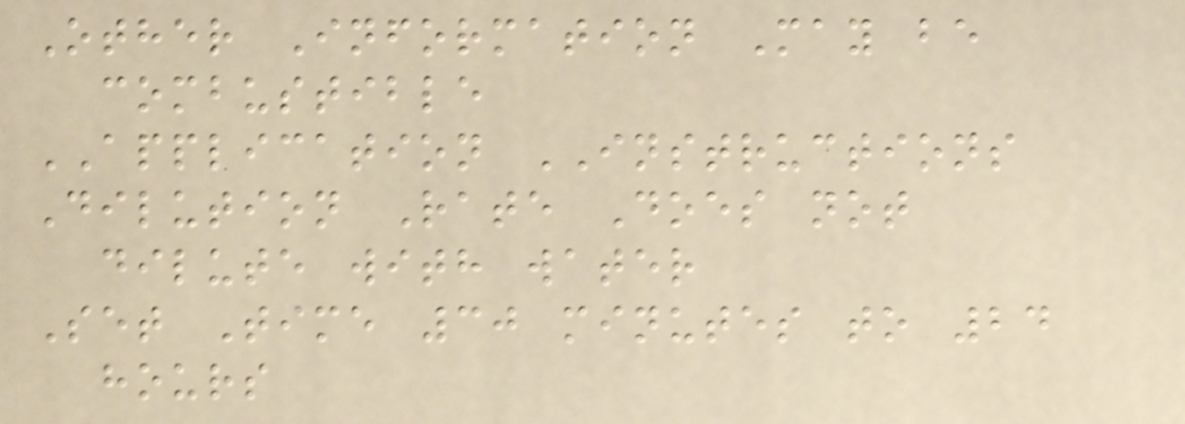Other Information May be
combustible
APPLICATION INSTRUCTIONS
Dilution Rate Does not
dilute with water
Set Time 30 minutes to 24
hours
